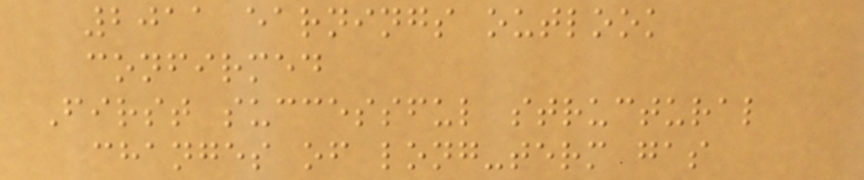2011 earnings outlook
confirmed
First successful structural
changes of long-term gas
